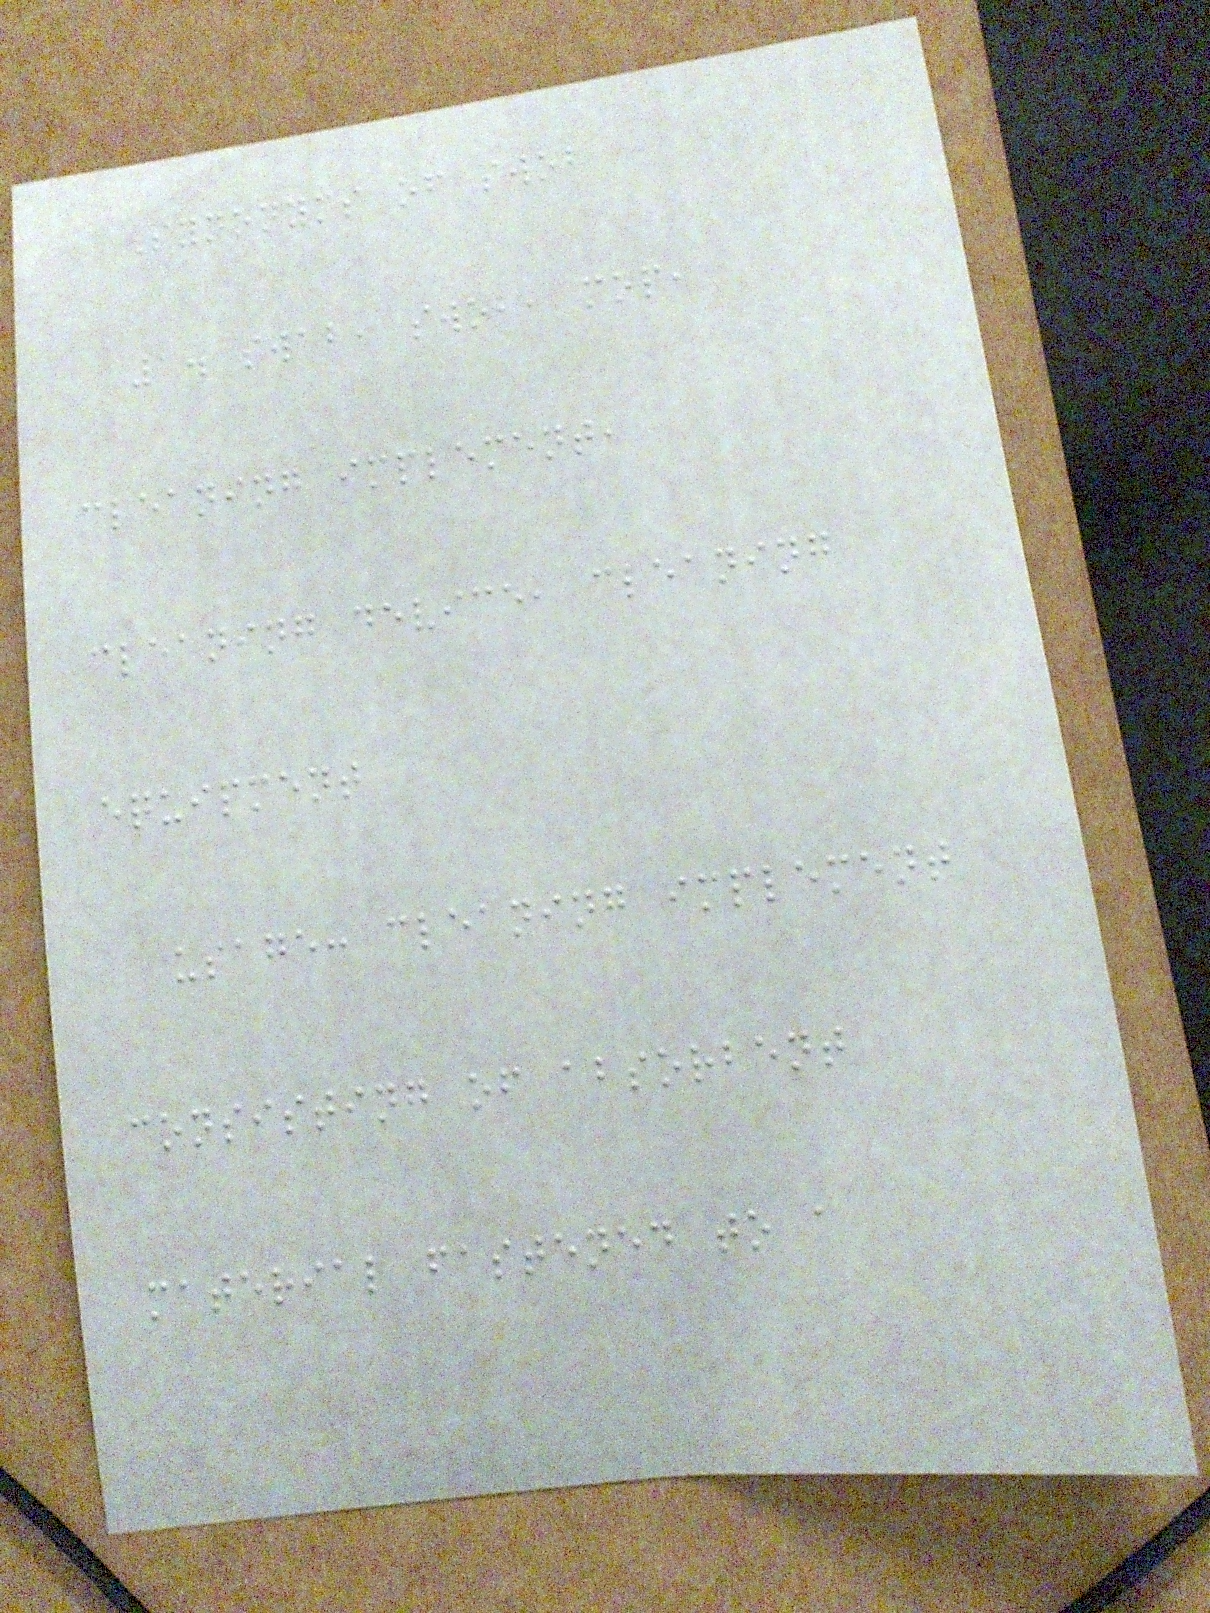Synonyms of swob
1. swab, swob, mop,
cleaning implement,
cleaning device, cleaning
equipment
usage: cleaning implement
consisting of absorbent
material fastened to a
